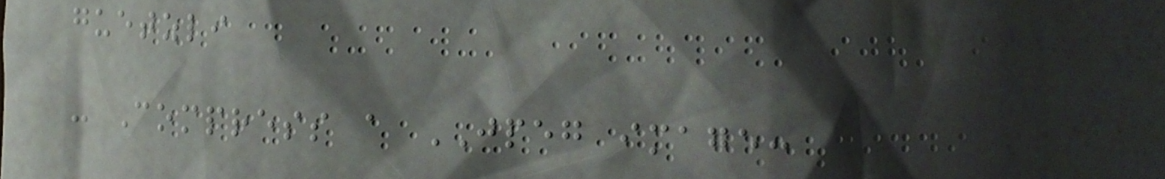guetzli
- Compress a JPEG image:
